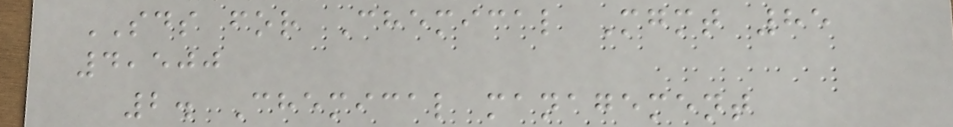SDS for Chemical Mgmt 85
4,500
2. Chemical management
